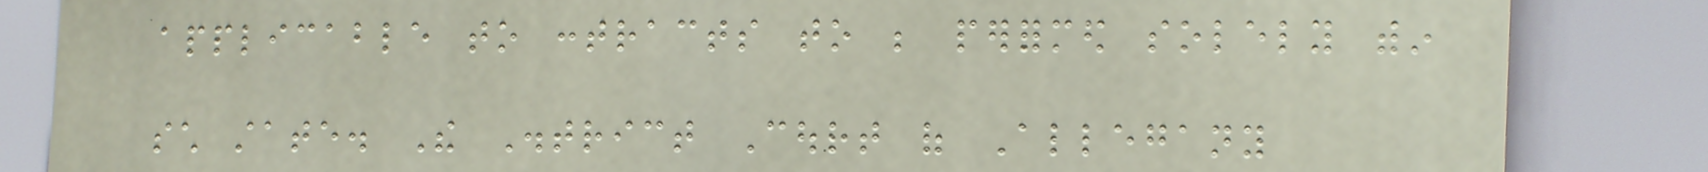applicable to contracts to be performed solely within
such state. The District Court of Allegany
